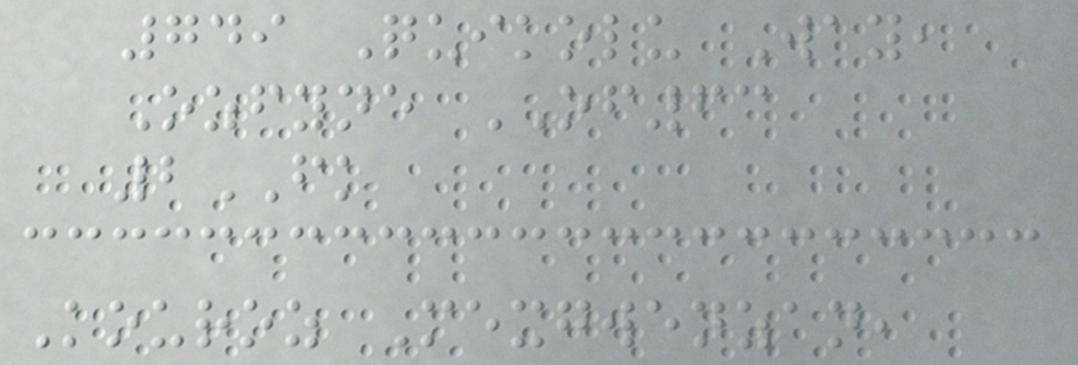749 Quikolu Way,
Ozfyne OF63
2FK
Kouroz Mexgwenzan,
